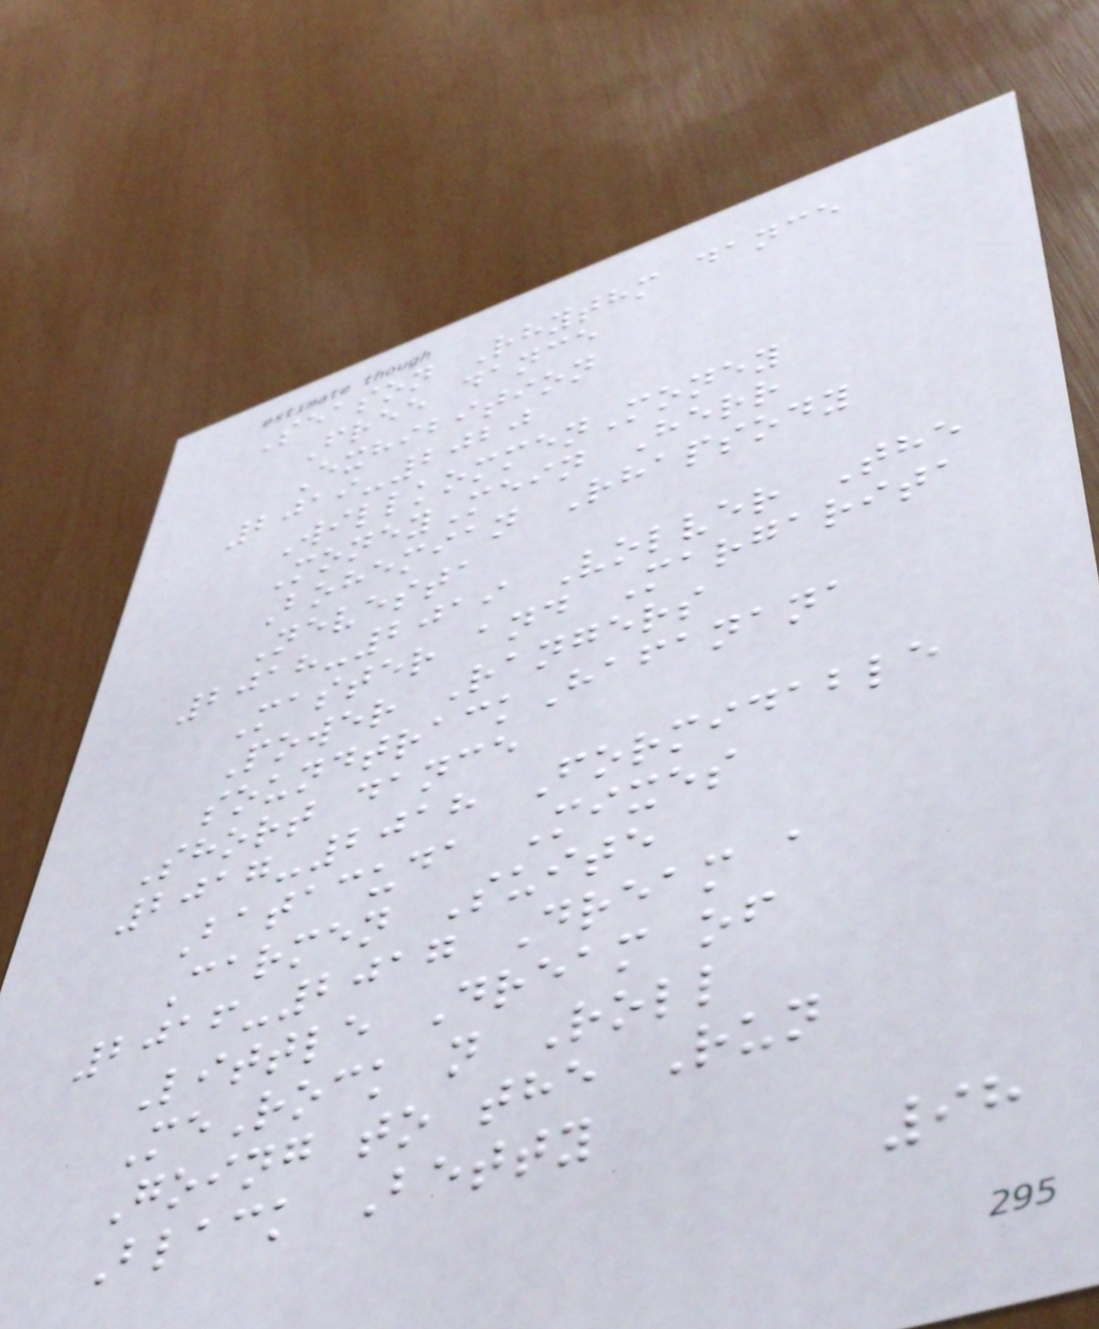Season Rhythm dance
Free dance
Exhibition
2019-2020
WillkommenMoney
MoneyMein Herr
Bohemian Rhapsody
Nevesta
2018-2019 Volver The
Master and Margarita
Power Rangers
soundtrackHafanana
Short dance
2017-2018 Formidable
Batacuda Mixes
Carmen Suite
2016-2017 Dream a
Little Dream of
MeRock n Roll
Going to the Run
Black Betty
98
